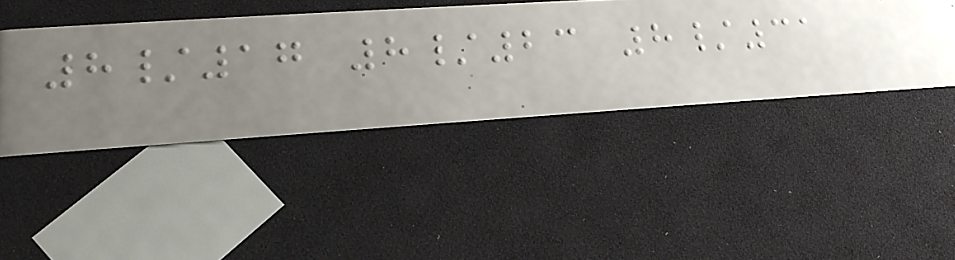8/17 8/23 8/31
